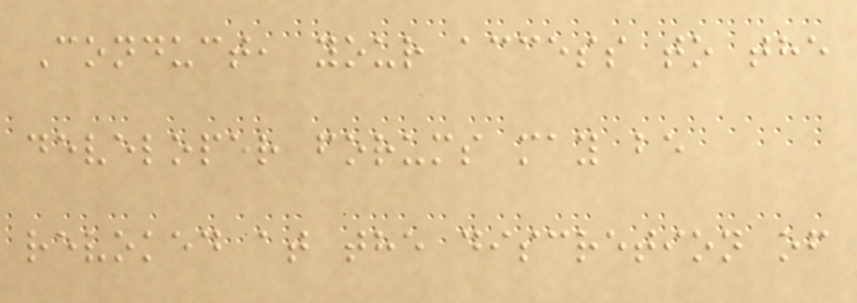Conduct, your access to the
developer forums may be
revoked at the discretion of
